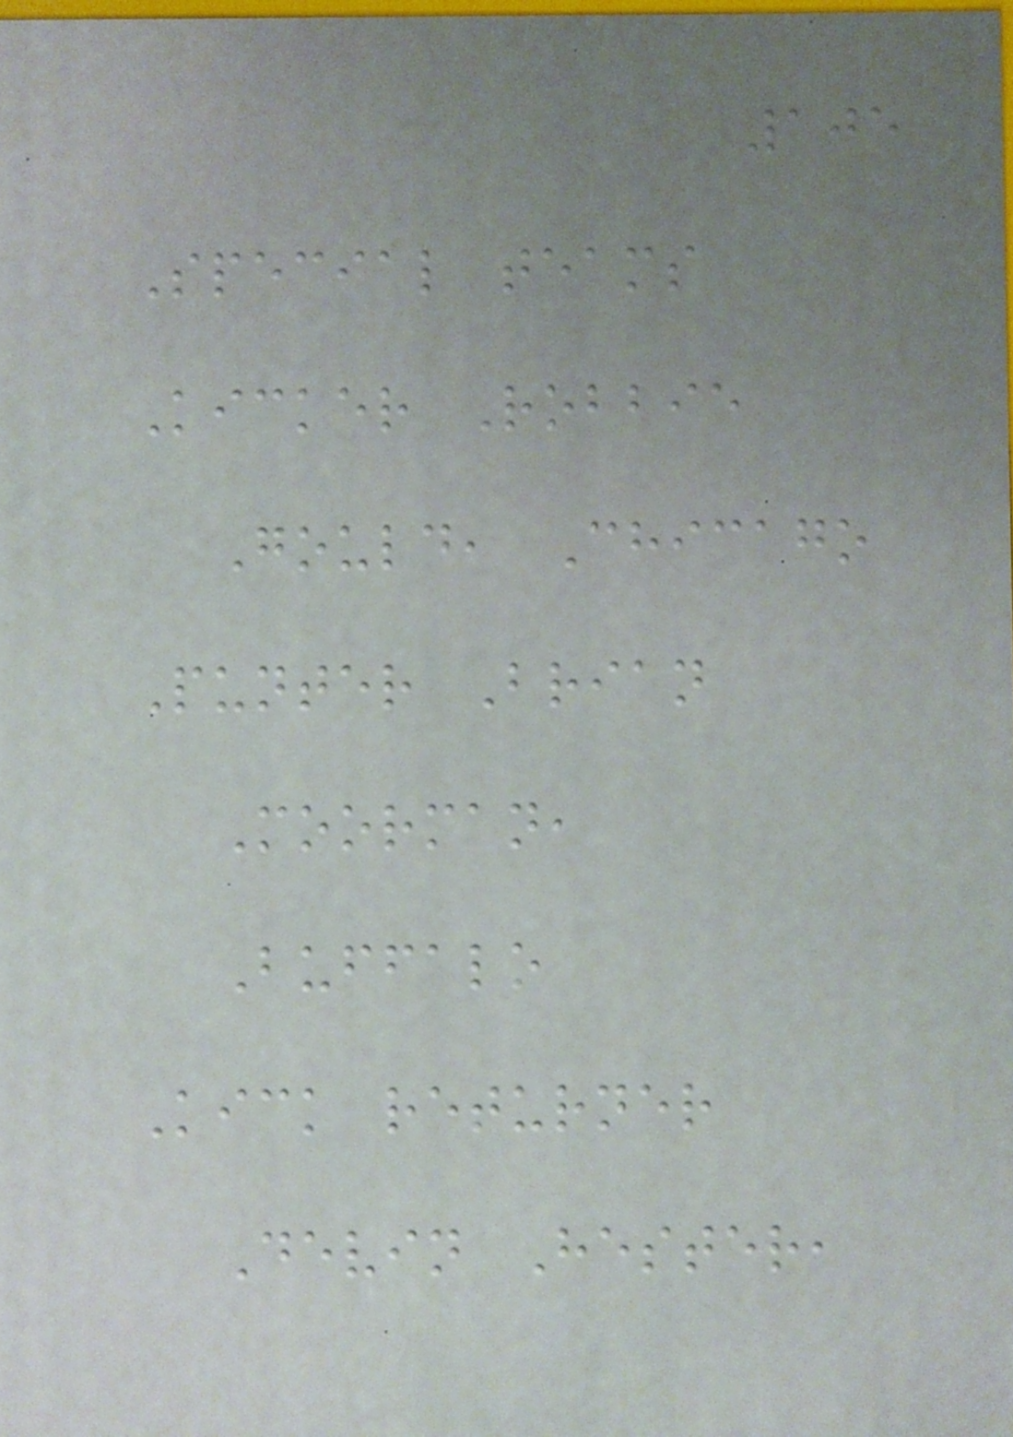105
Special teams
Kicker Robbie
Gould, Chicago
Punter Brian
Moorman,
Buffalo
Kick returner
Devin Hester,
